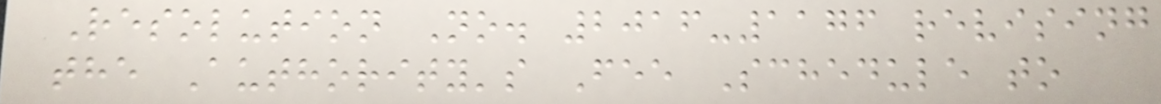Resolution No. 2016-1176 revising
the Authority's Fee Schedule to
